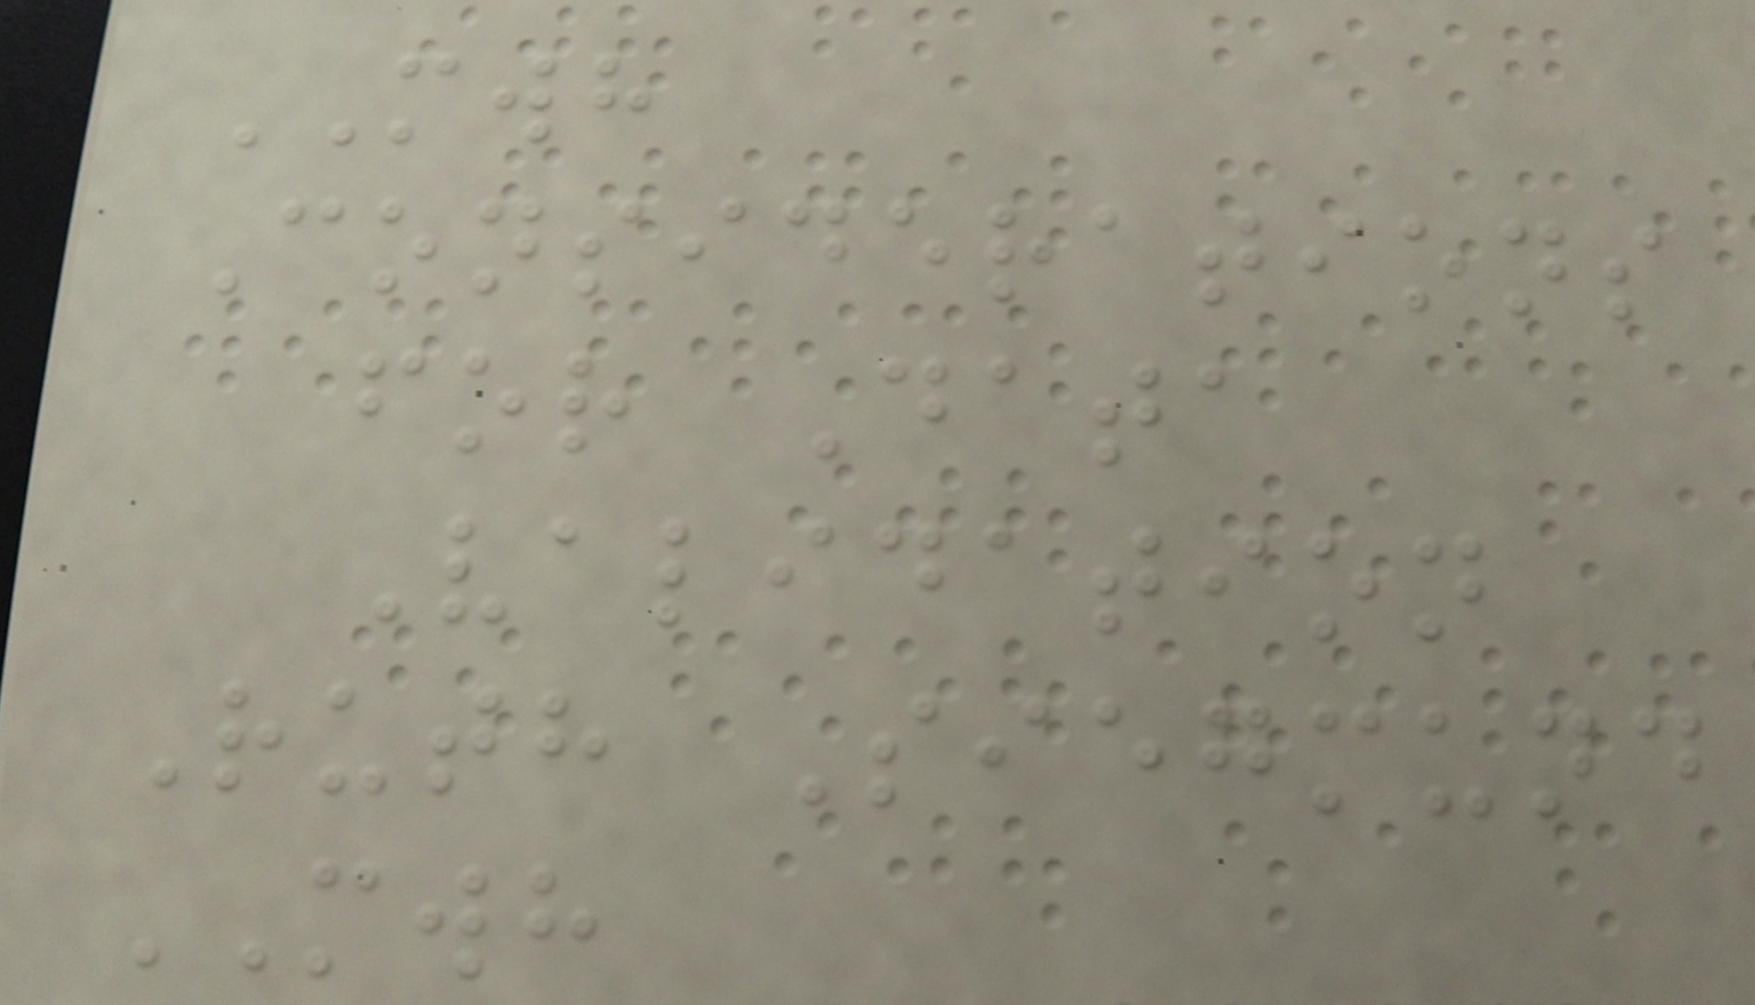MWH
Considerations
for Data
Validation
Ruth Siegmund
MWH
